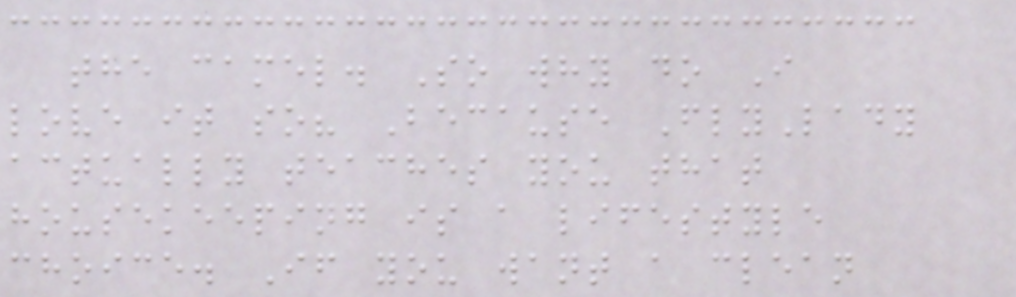the camel. So why do I
love it so? Because FlyLady
actually teaches you that
housekeeping is a lifestyle
choice. If you want a clean
